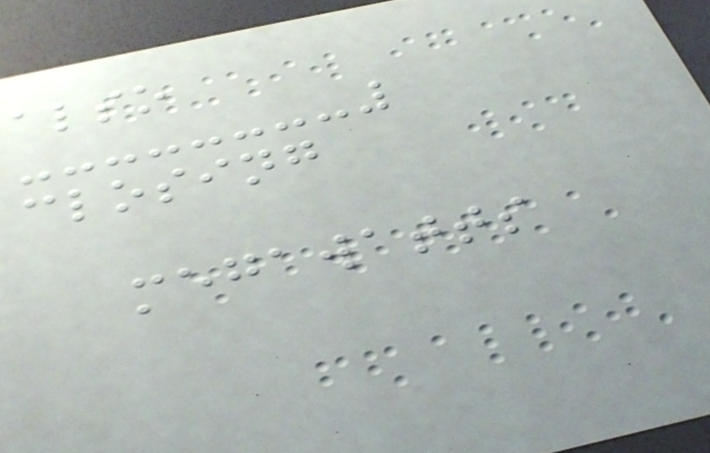also
closing
megawatts
